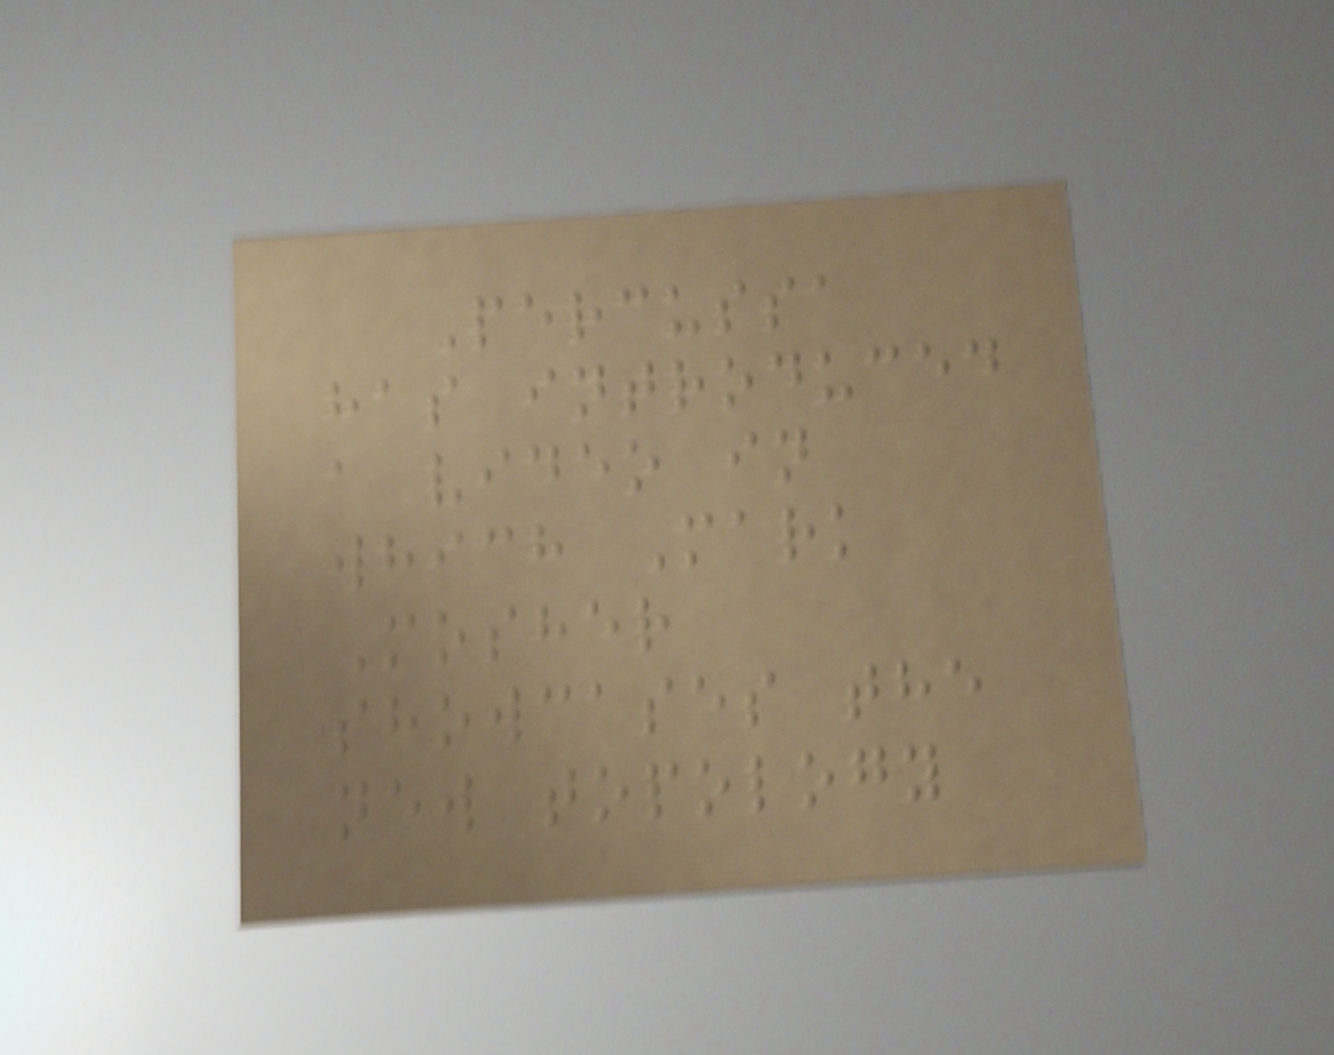Percussa
has introduced
a video in
which Mark
Mosher
showcases the
new topology
